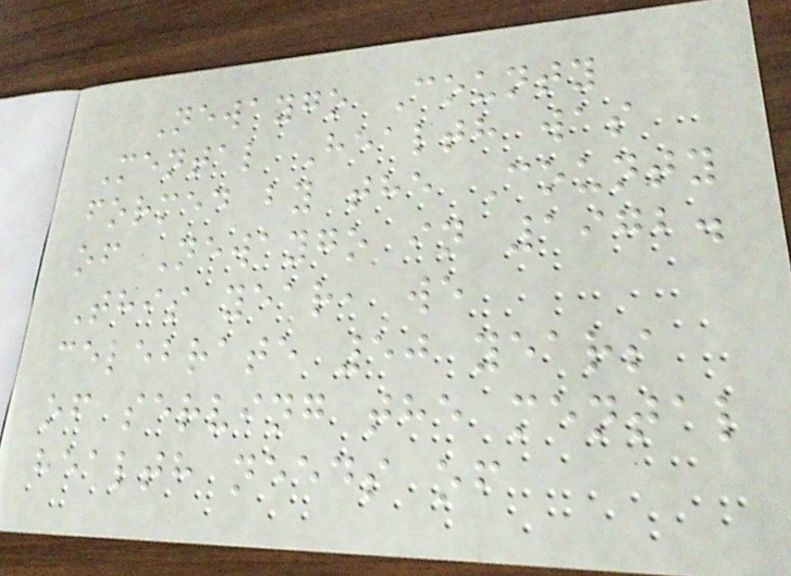Newaygo County
Mental Health was
formed by the County
of Newaygo in 1972.
This year, we
celebrate 50 years
of serving the mental
health needs of
